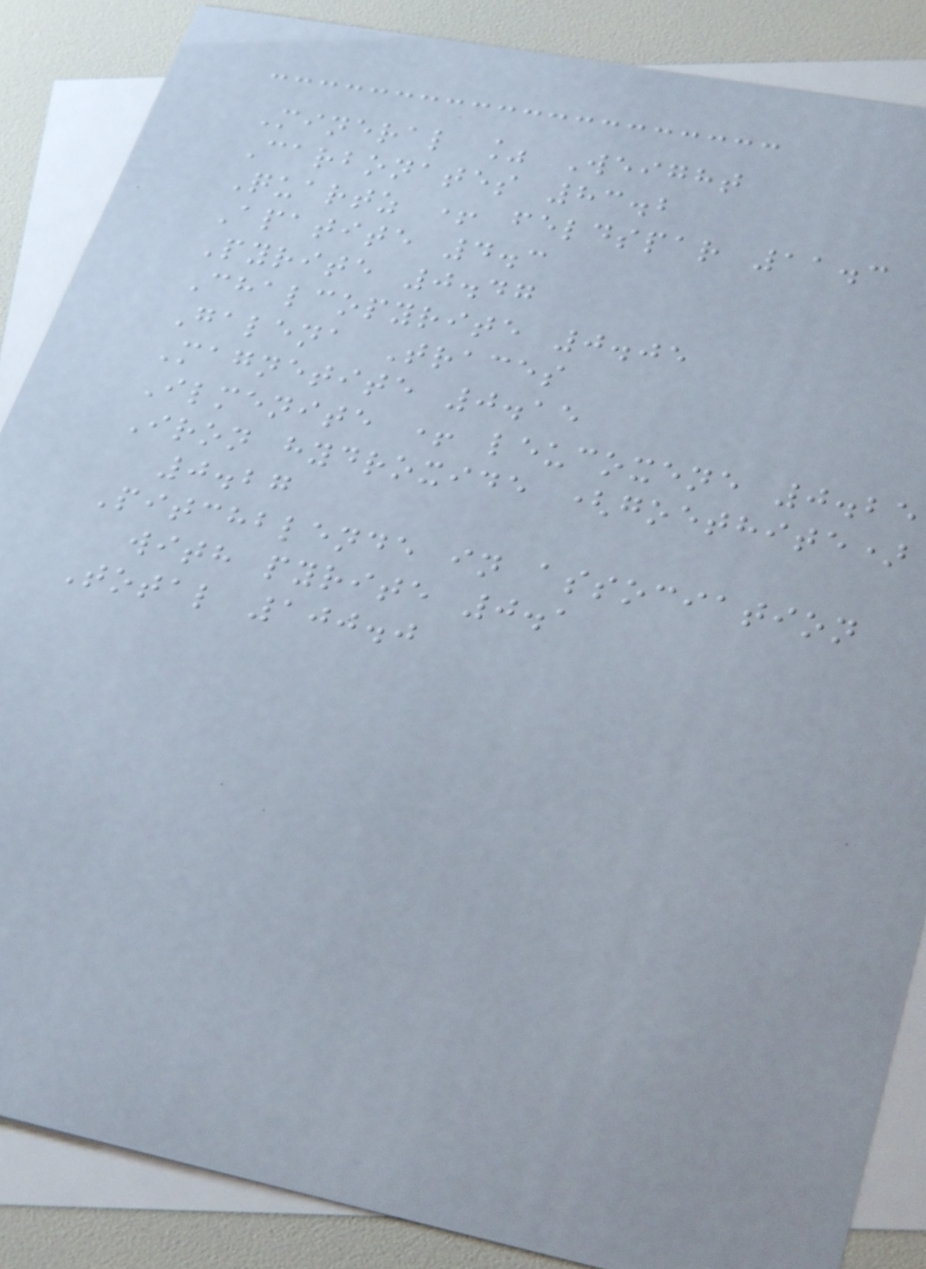Mineral % Weight
Carbonates 83.2
Quartz + feldspar 11.3
Apatite 4.3
Pyrite 0.47
Chalcopyrite 0.05
Galena Traces
Magnetite 0.15
Ilmenite + leucoxene 0.25
Iron hydroxide (goethite)
0.27
Pitchblende in association
with pyrite 0.1
Total 100.0
